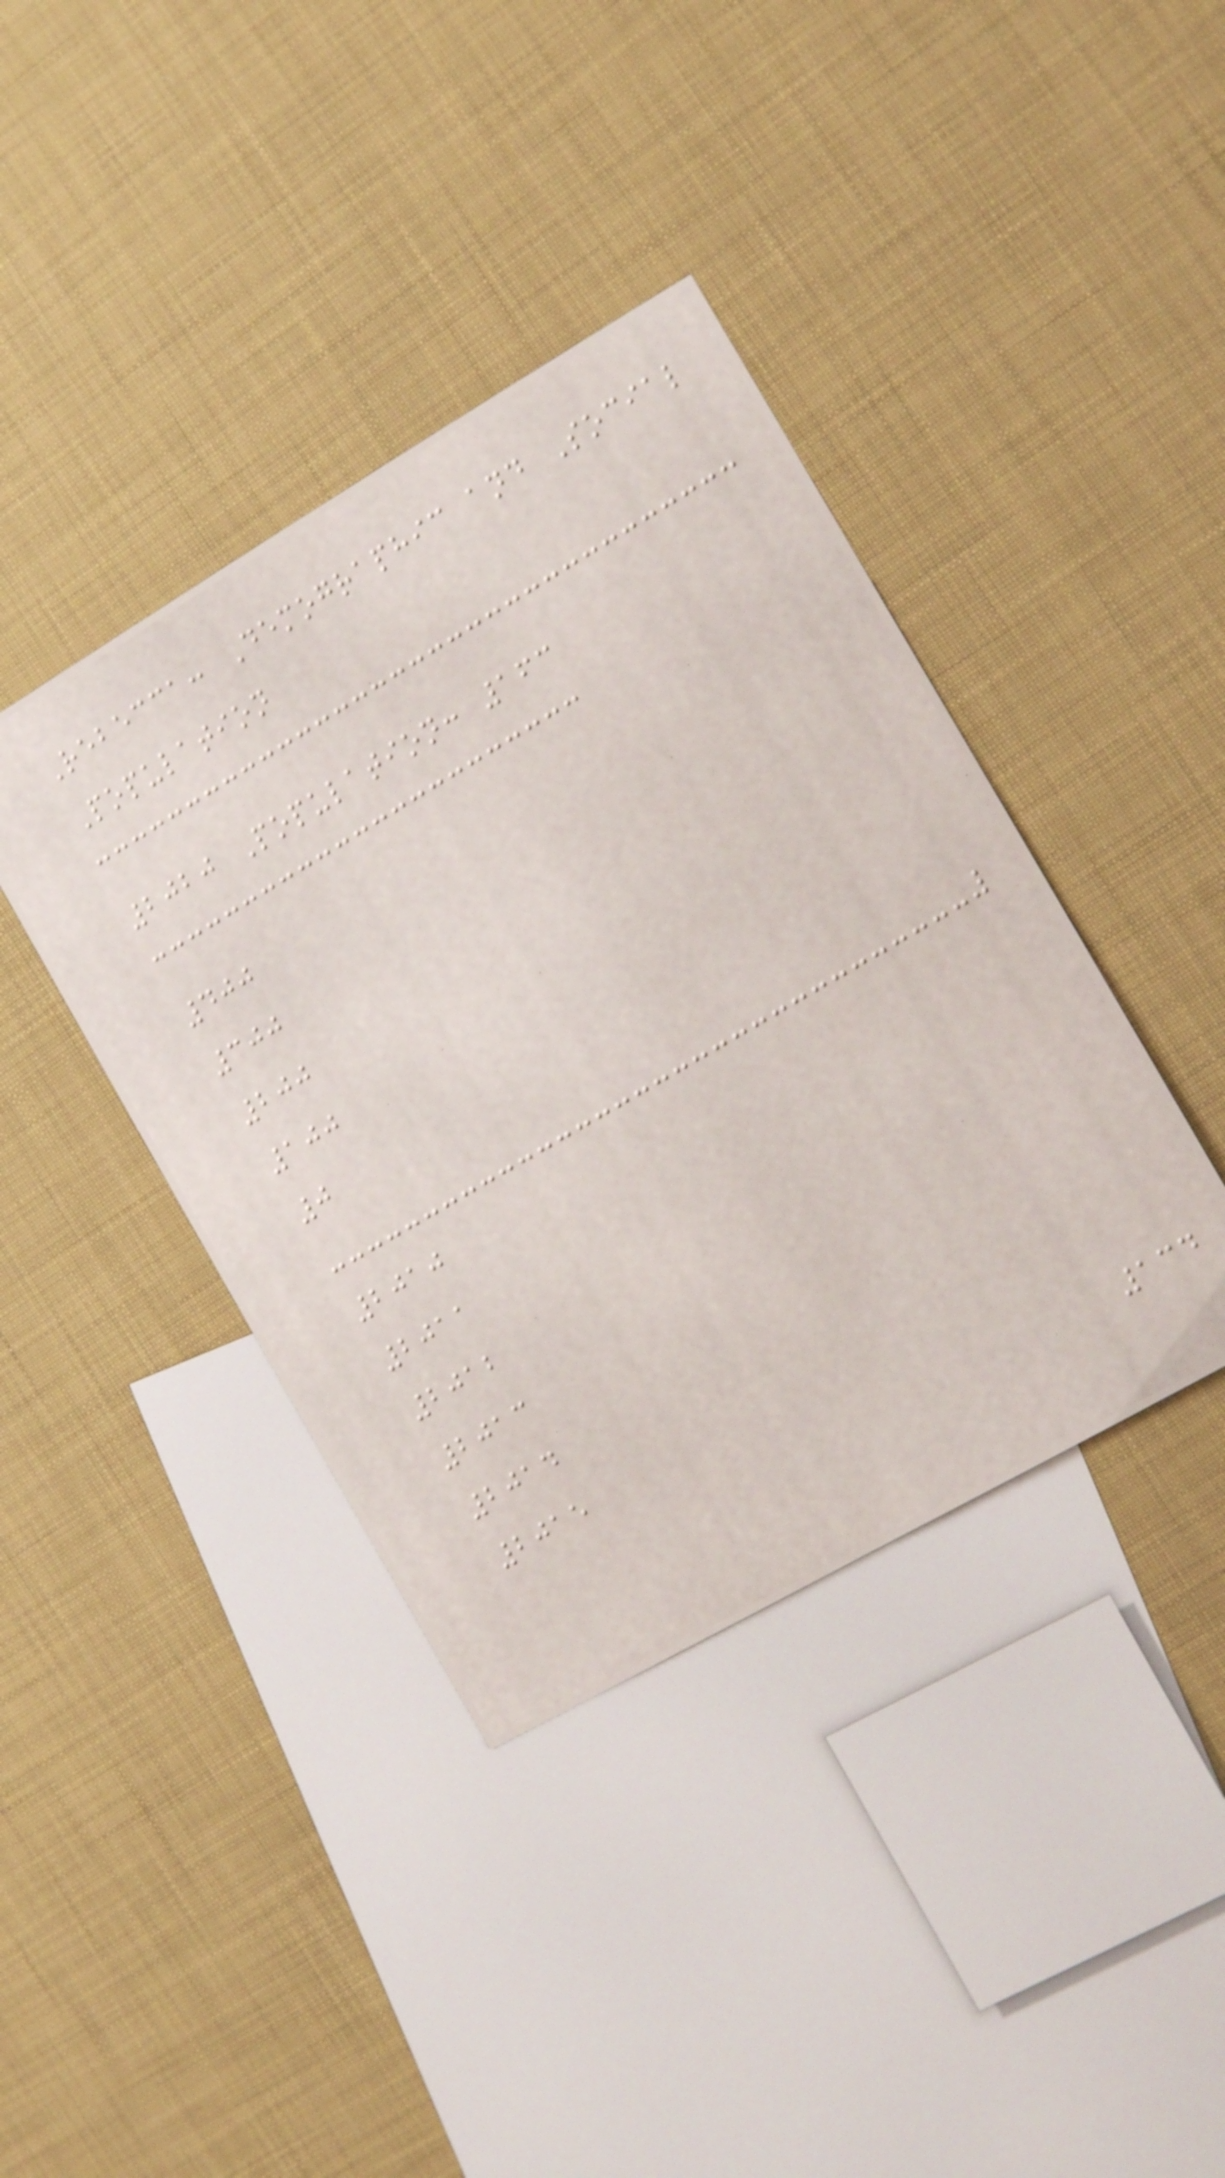Rebecca: Demographic and Social
Population
2020 Population: 163
400
300
200
100
0
2010
2011
2012
2013
2014
2015
134
